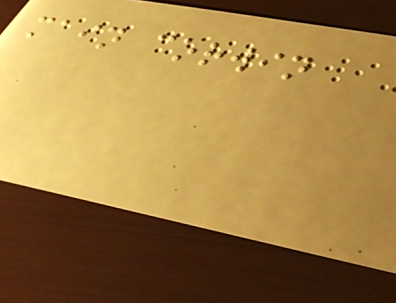main corwin
